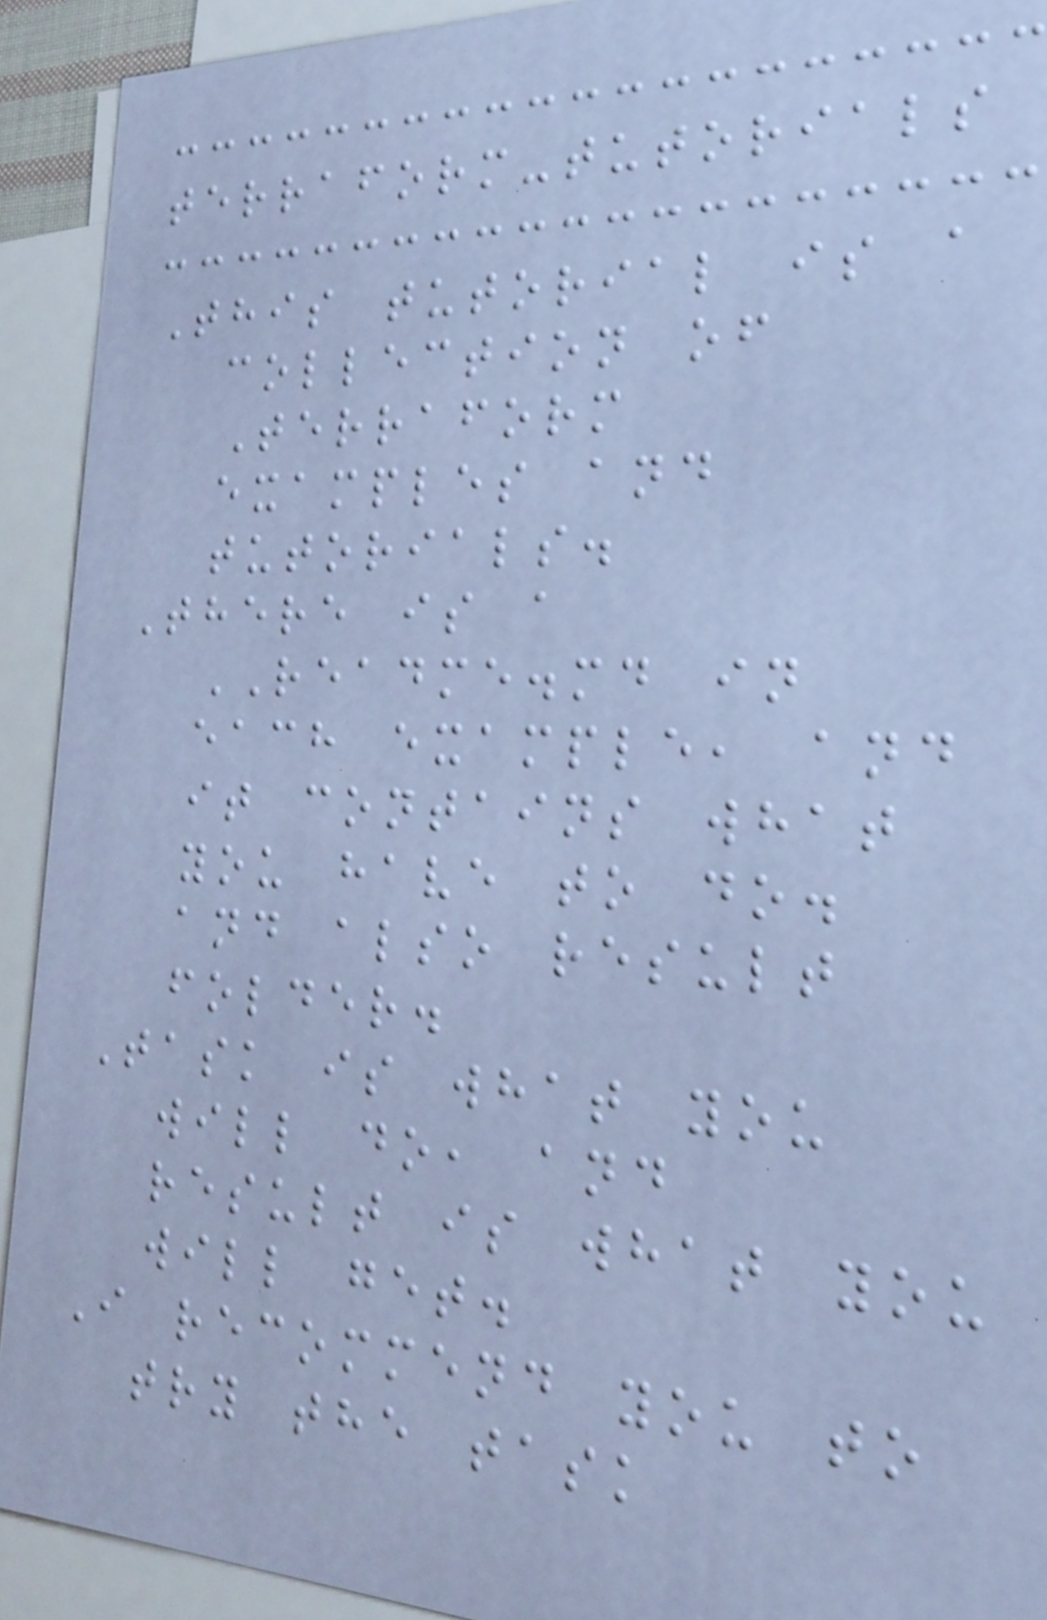terraform-tutorials
This tutorial is a
collection of
Terraform
examples and
tutorials.
There is a
README.md in
each example, and
it contains what
you have to do.
and also result
folder.
Task is what you
will do, and
result is what you
will get.
I recommend you to
try the task
